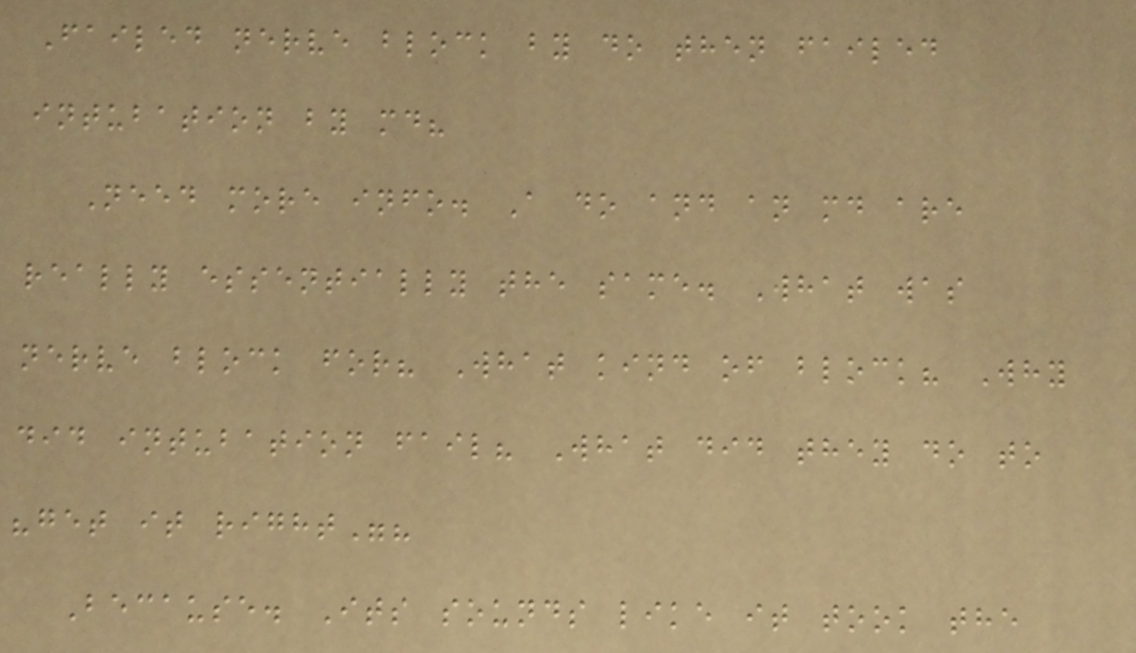Failed nerve block by do then failed
intubation by md?
Need more info. A do and an md are
really essentially the same. What was
nerve block for? What kind of block? Why
did intubation fail? What did they do to
"get it right"?
Because. Its sounds like it took the
